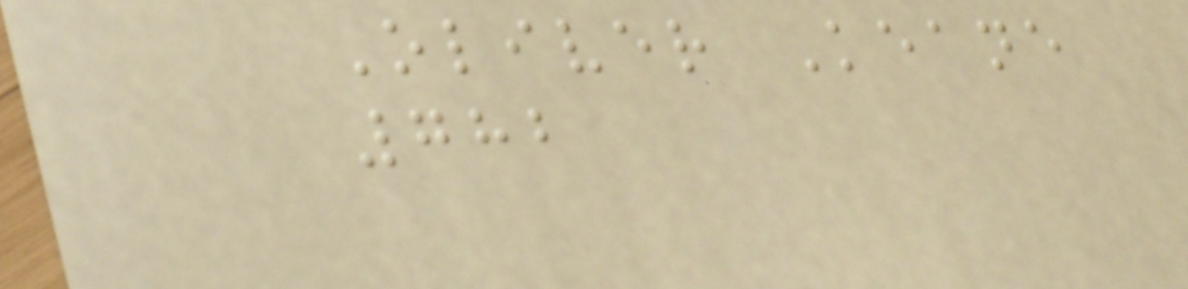Oliver Keane
782
